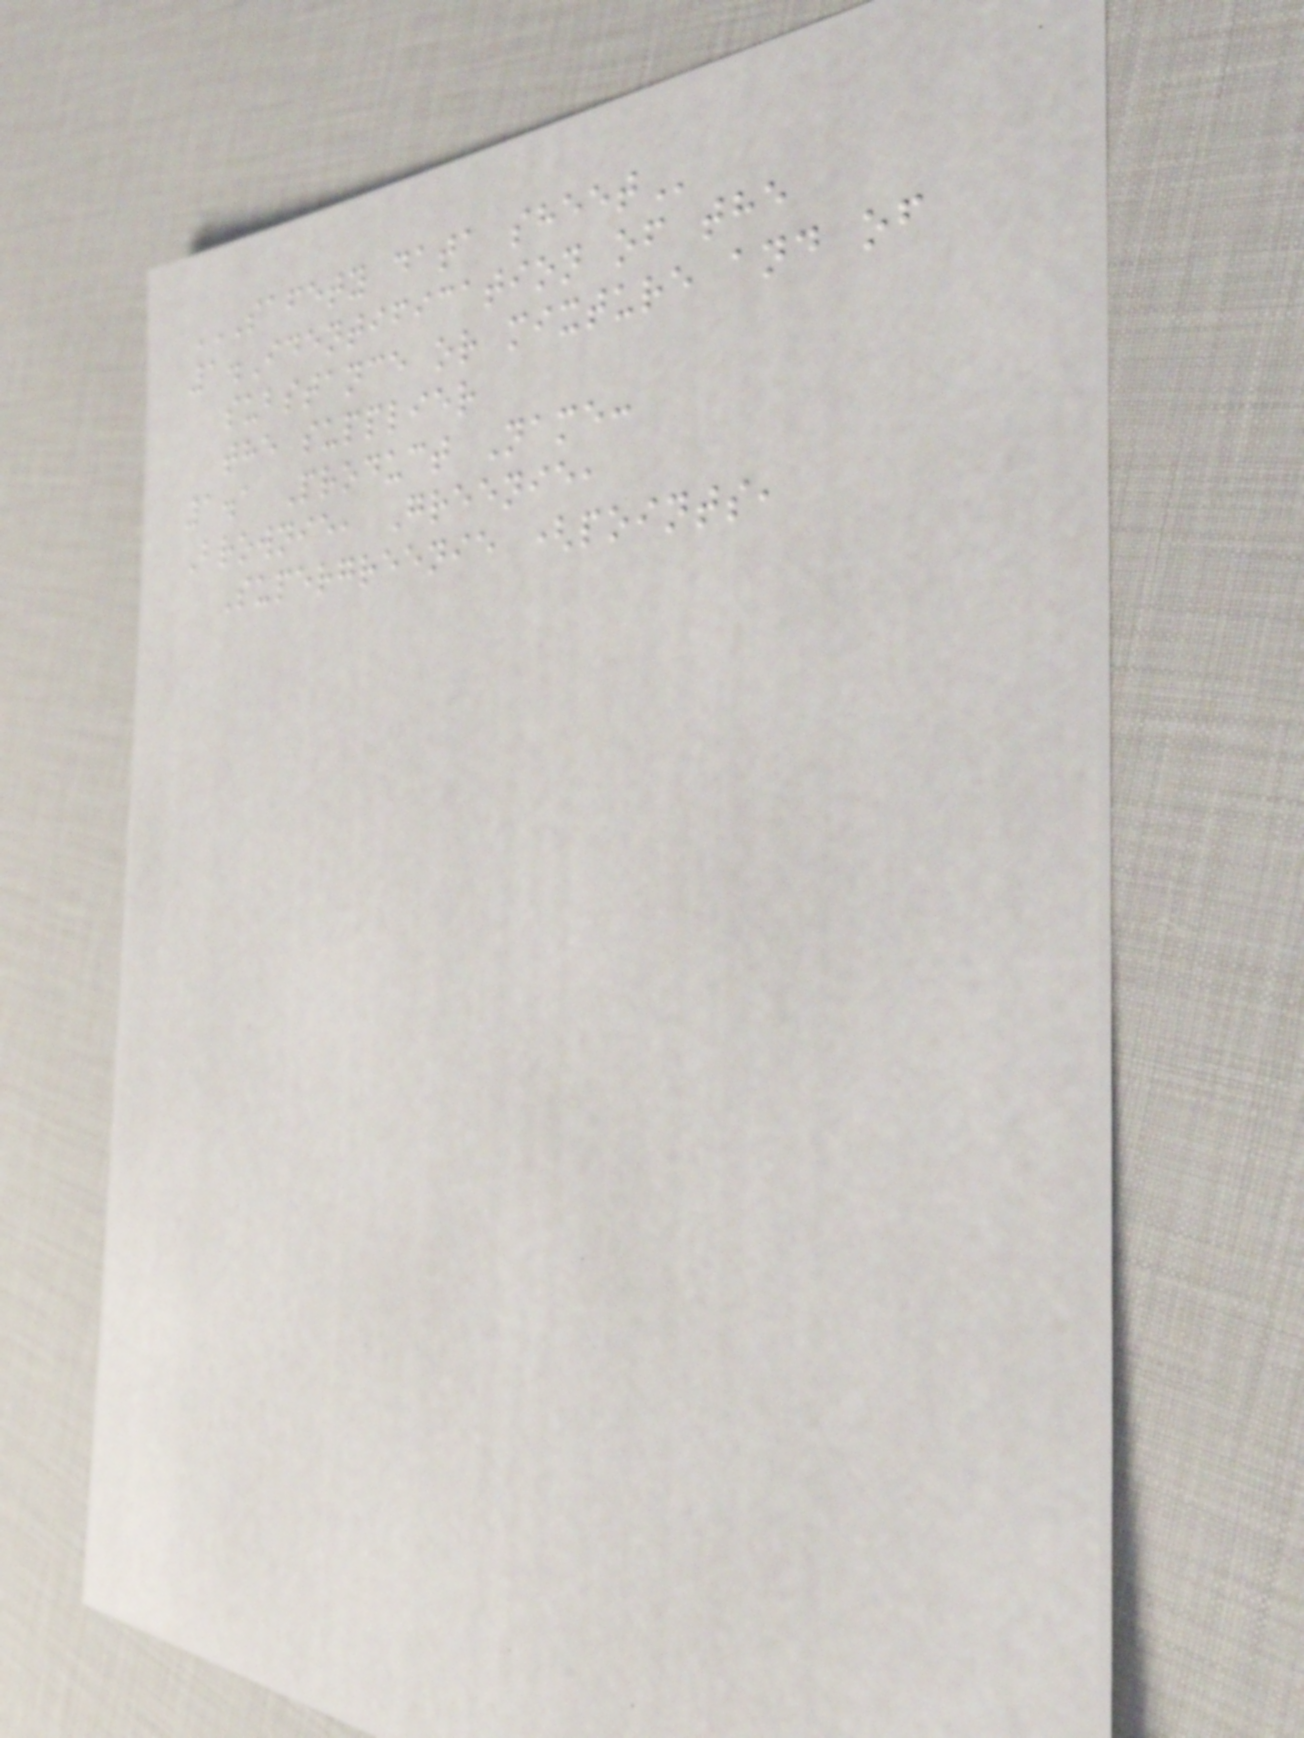SAFETY DATA SHEET
1.Identification of the
substance or mixture and of
the supplier
1.1 Product Name:
Brownie, Greenie,
Supergreenie (points,
